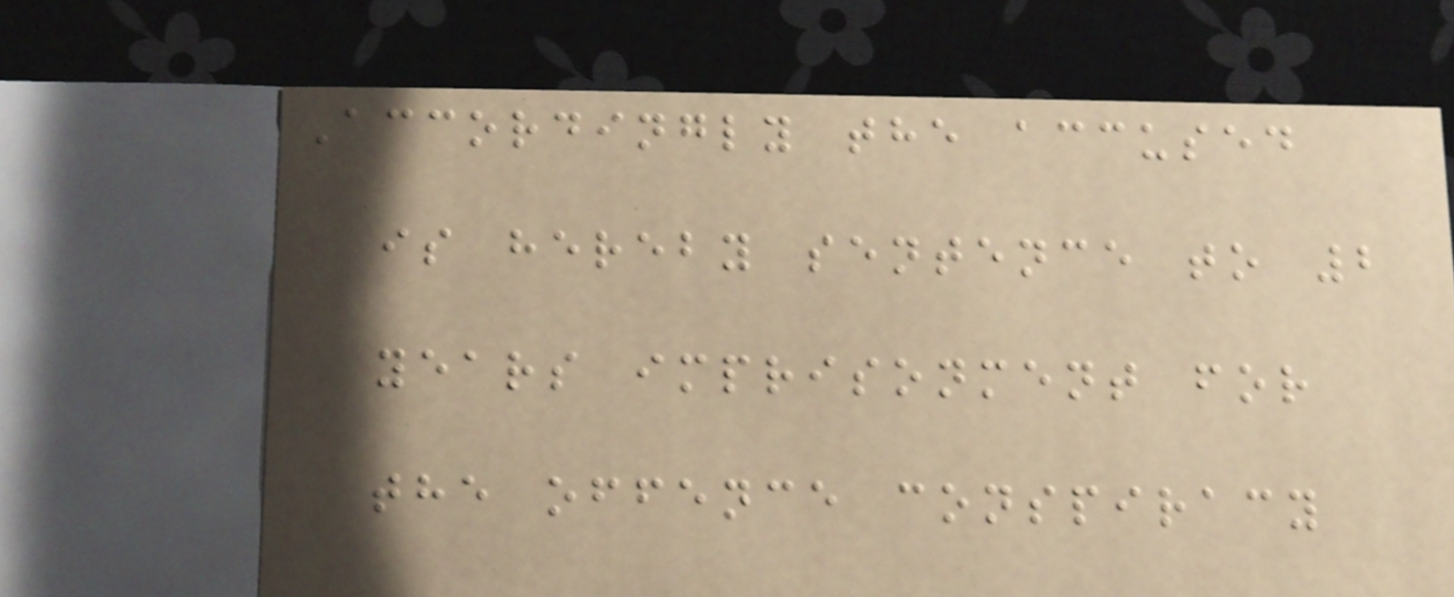Accordingly the accused
is hereby sentence to 2
years imprisonment for
the offence conspiracy
